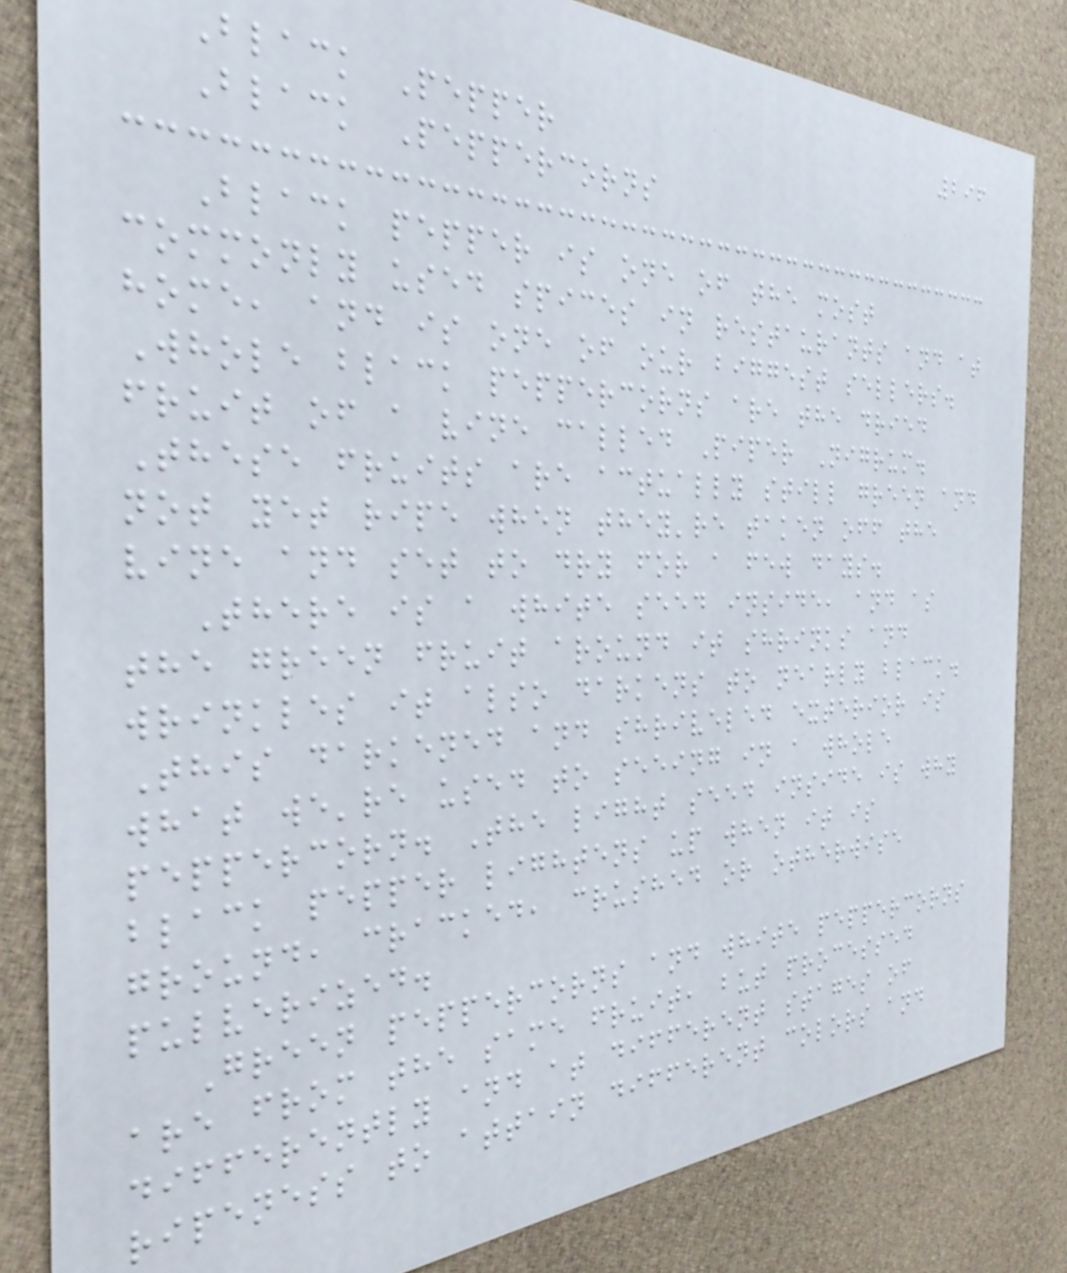296
Black Pepper
Black Peppercorns
Black pepper is one of the most
commonly used spices in restaurants and at
home, and is one of our biggest sellers.
Whole black peppercorns are the dried
fruit of a vine called Piper Nigrum.
These fruits are actually still green and
not yet ripe when they're taken off the
vine and set to dry for a few days.
There is a white seed inside, and as
the green fruit around it shrinks and
wrinkles it also darkens to nearly black.
This darkened and shriveled exterior is
what we're used to seeing in a whole
peppercorn. The light seed inside is why
black pepper lightens up when it is
ground, cracked, crushed or otherwise
pulverized.
Green peppercorns and white peppercorns
are from the same fruit, but processed
differently and at different stages of
ripeness to attain different colors and
